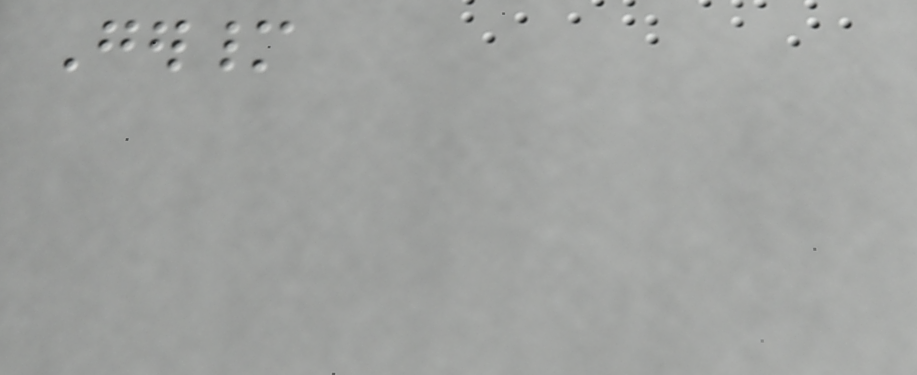Germany
